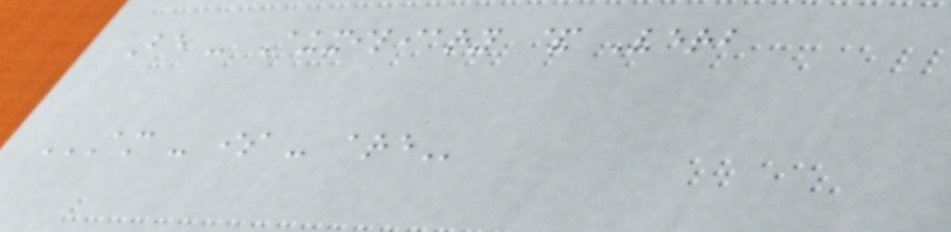Be - Auxiliary & Verb
AM - IS - ARE
